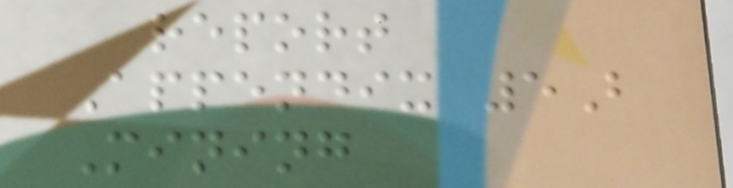report
Appendix 5B
Mining
